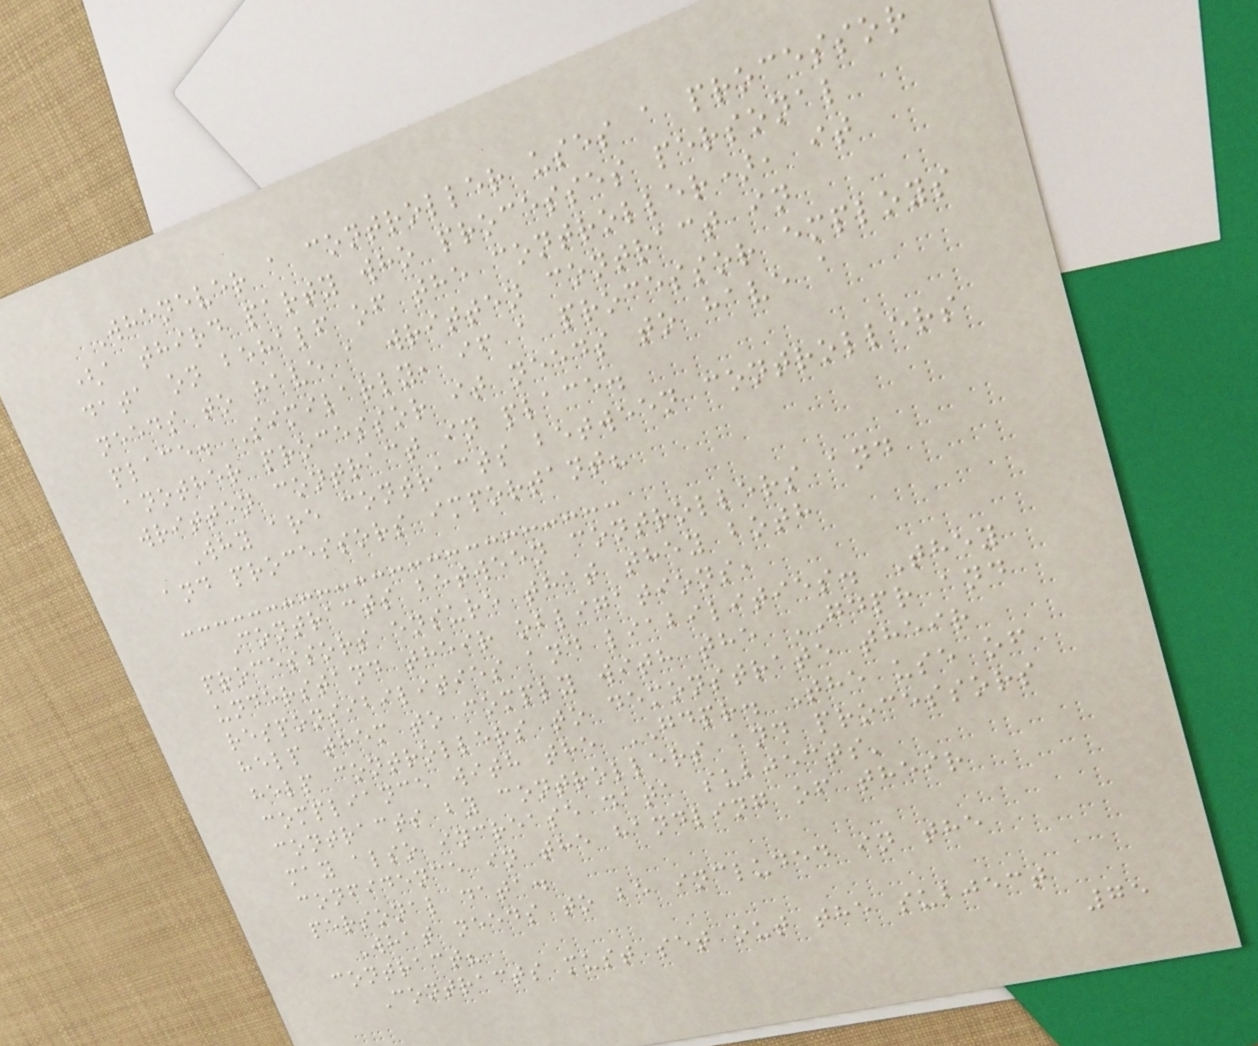Whenever a controller uses a processor
(a third party who processes personal
data on behalf of the controller), it
needs to have a written contract in
place. Similarly, if a processor employs
another processor it needs to have a
written contract in place.
Why are contracts between controllers
and processors important?
Contracts between controllers and
processors ensure that they both
understand their obligations,
responsibilities and liabilities. They
help them to comply with the GDPR and
help controllers to demonstrate their
compliance with the GDPR. The use of
contracts by controllers and processors
may also increase data subjects'
confidence in the handling of their
personal data.
What needs to be included in the
contract?
Contracts must set out the subject
75
